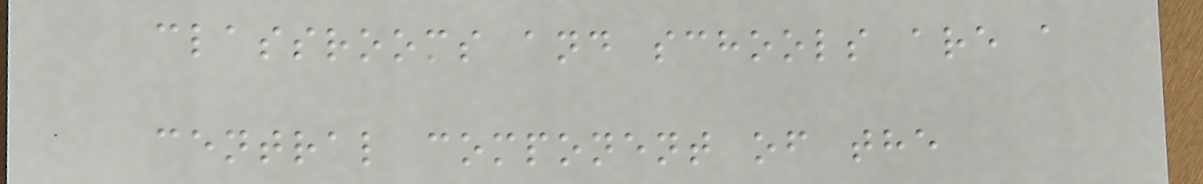classrooms and schools are a
central component of the
